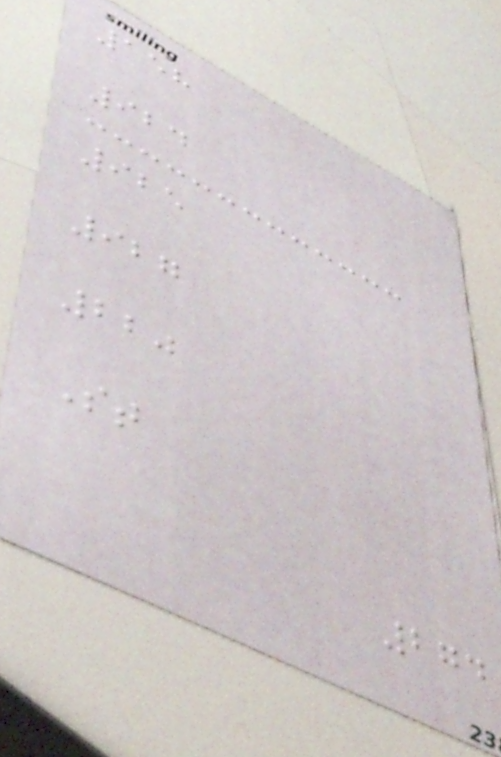158
924
925
927
220
St
274
